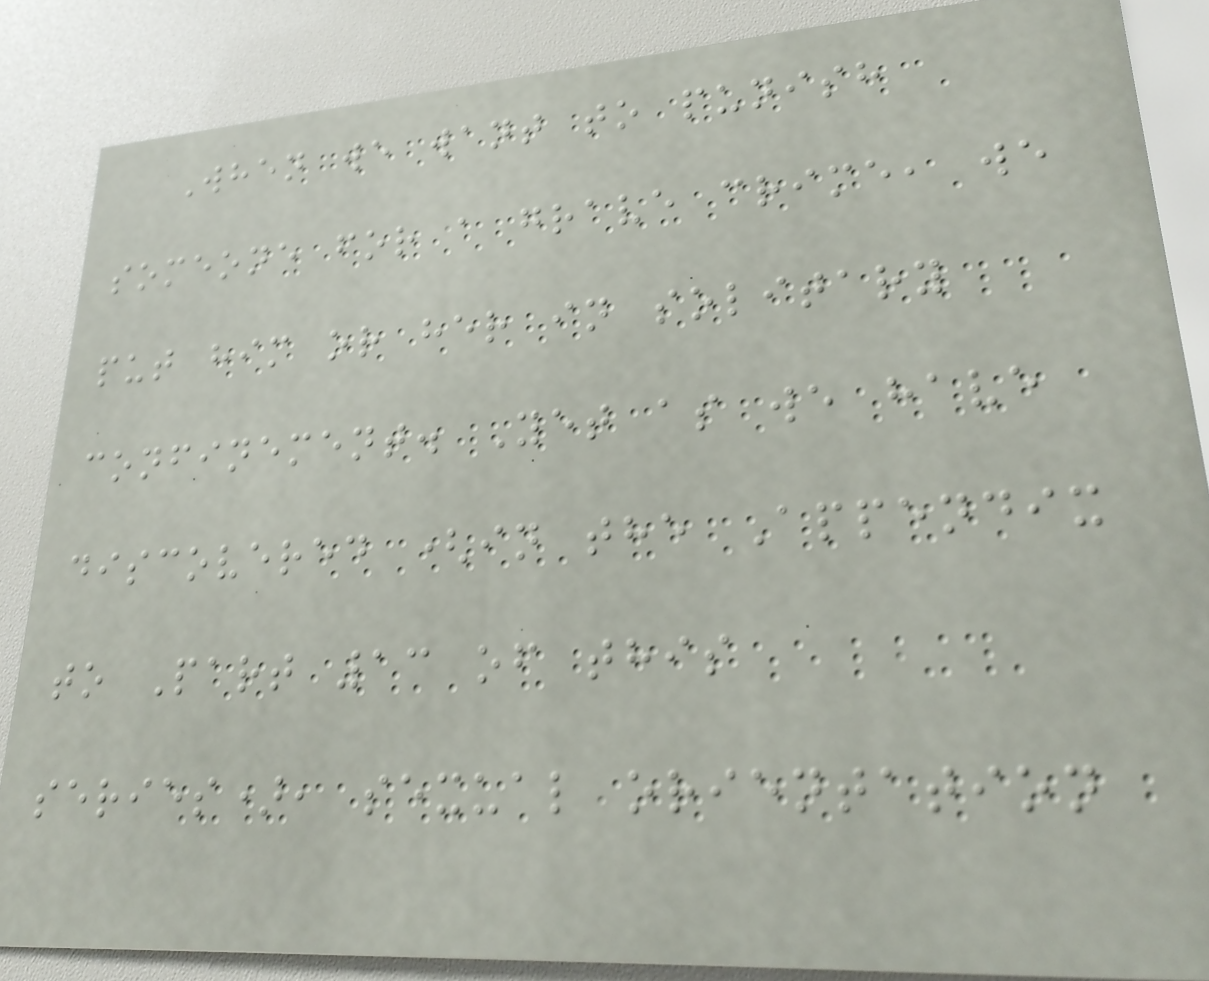When we want to punish
someone for a grave crime, we
put him or her in solitary
confinement. Yet as we have
discovered (in the Appendix
to Part 13 of this
series), sexual orientation
